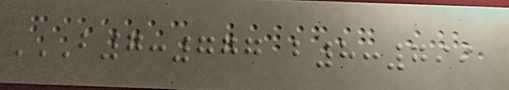B7:777 B8:799
